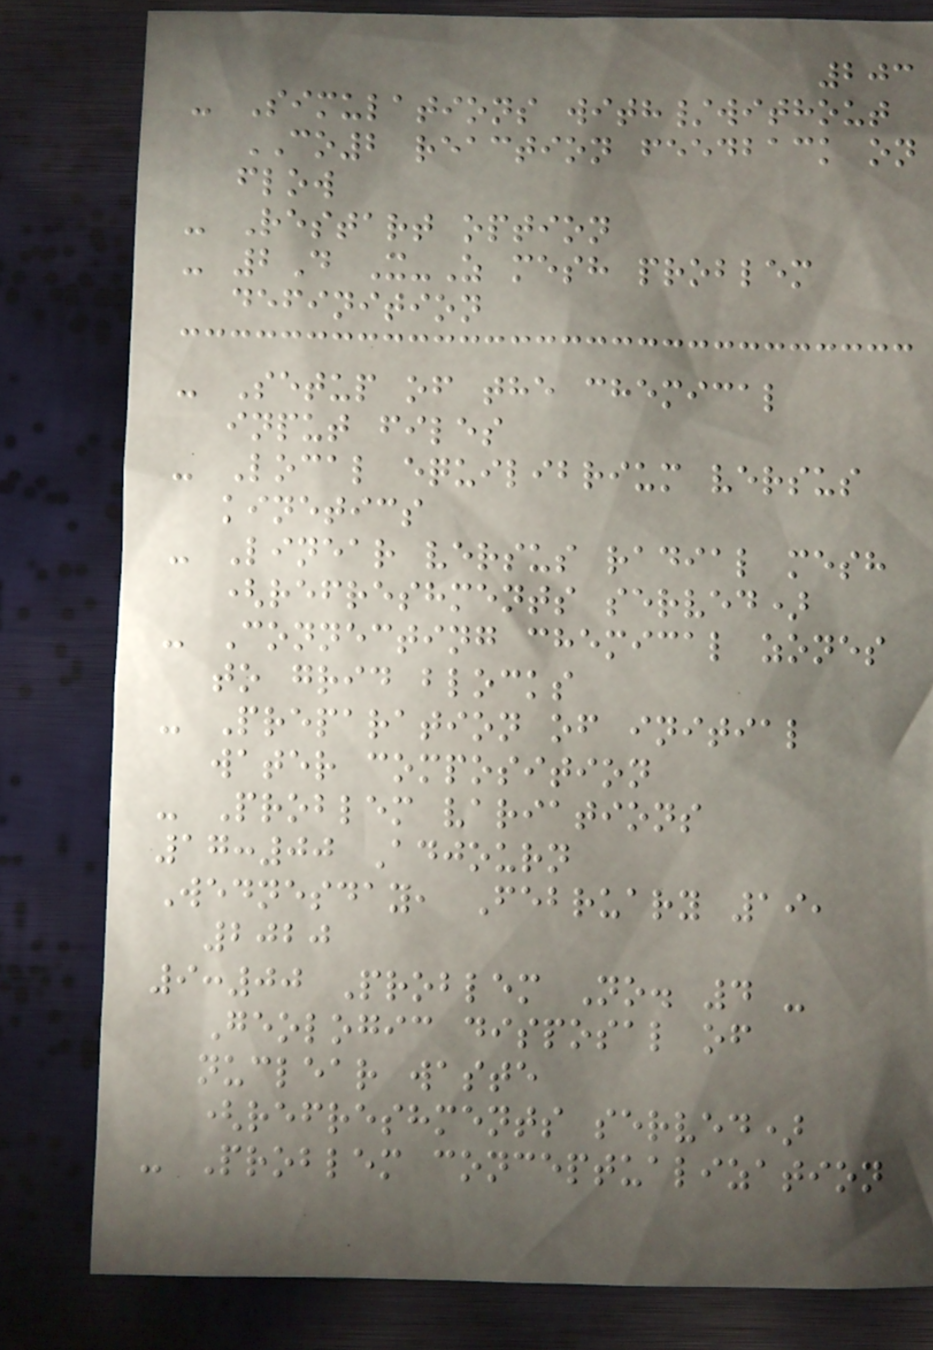203
- Simulations with/without
CO2 reaction feedback on
flow
- Restart option
- 2D X-Z mesh problem
definition
- Setup of the chemical
input files
- Local equilibrium versus
kinetics
- Linear versus radial mesh
(refreshments served)
- Connecting chemical zones
to grid blocks
- Preparation of initial
water composition
- Problem variations
17:00 Adjourn
Wednesday, February 19,
2020
9:00 Problem No. 4 -
Geologic disposal of
nuclear waste
(refreshments served)
- Problem conceptualization
